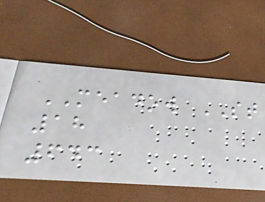MEADOW ST
18
643
